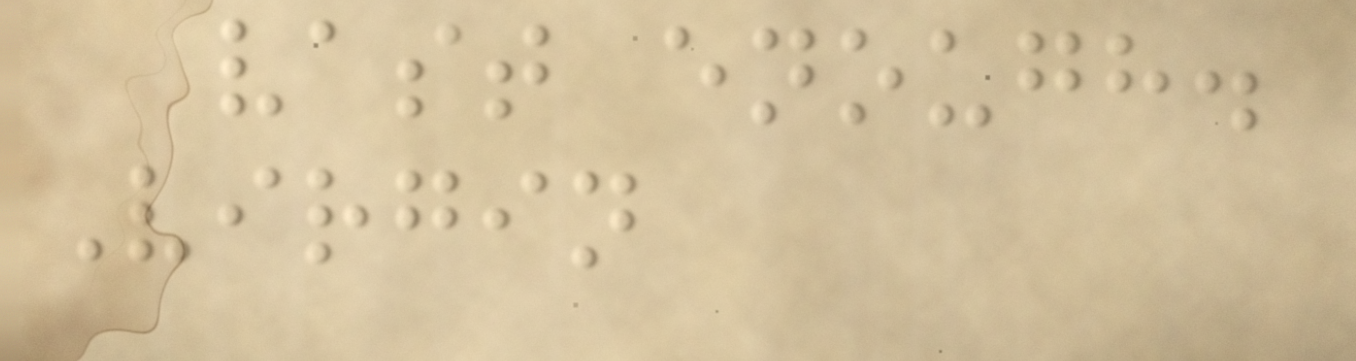vast enough.
Virgin
